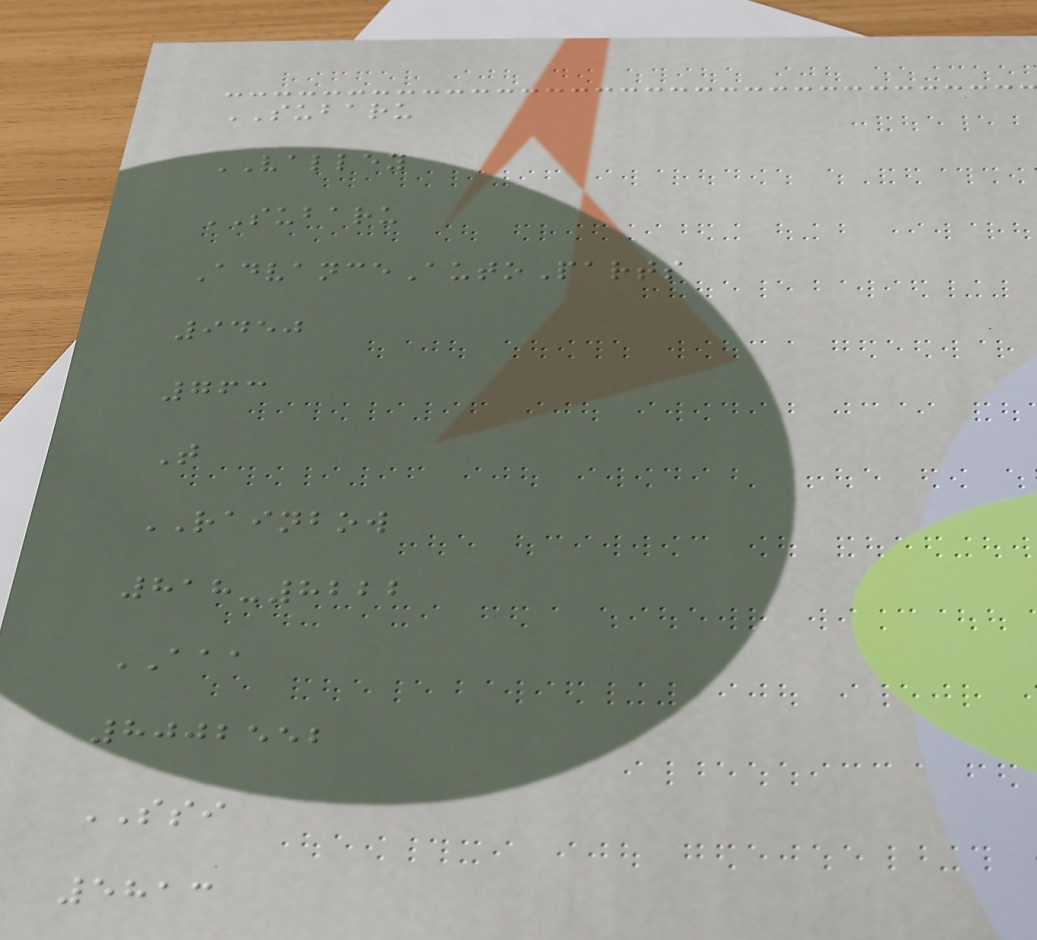SUBARU
VALLEY
SUBARU
AdvanceAutoParts
9450
763
T
RAINBOW
818-8222
AAA
8002552
SSI
5813
